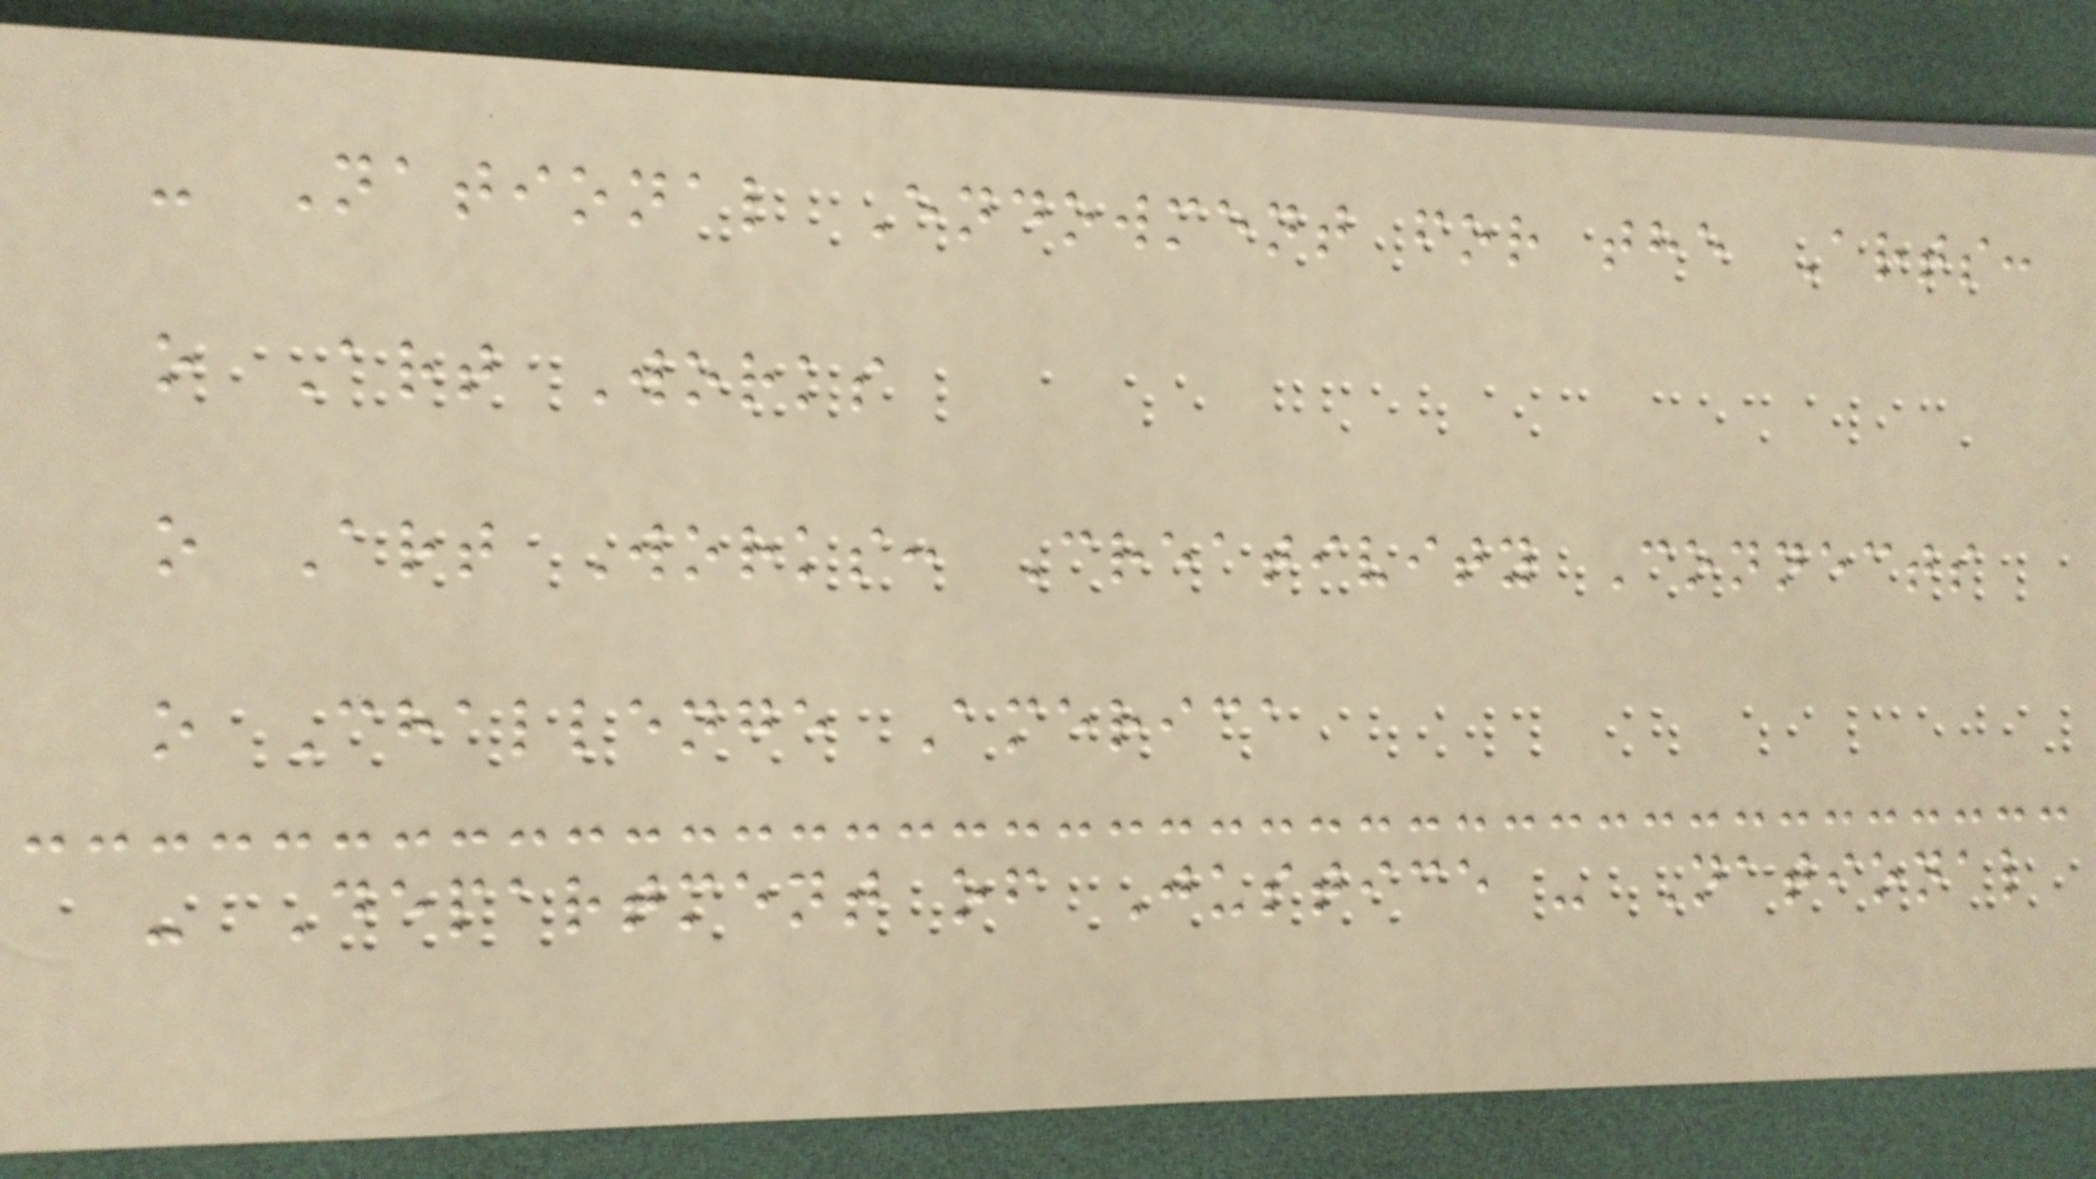- National Endowment for the Arts:
o Art Works
o Art Works: Creativity Connects
o Challenge America
- Department of Justice - National
